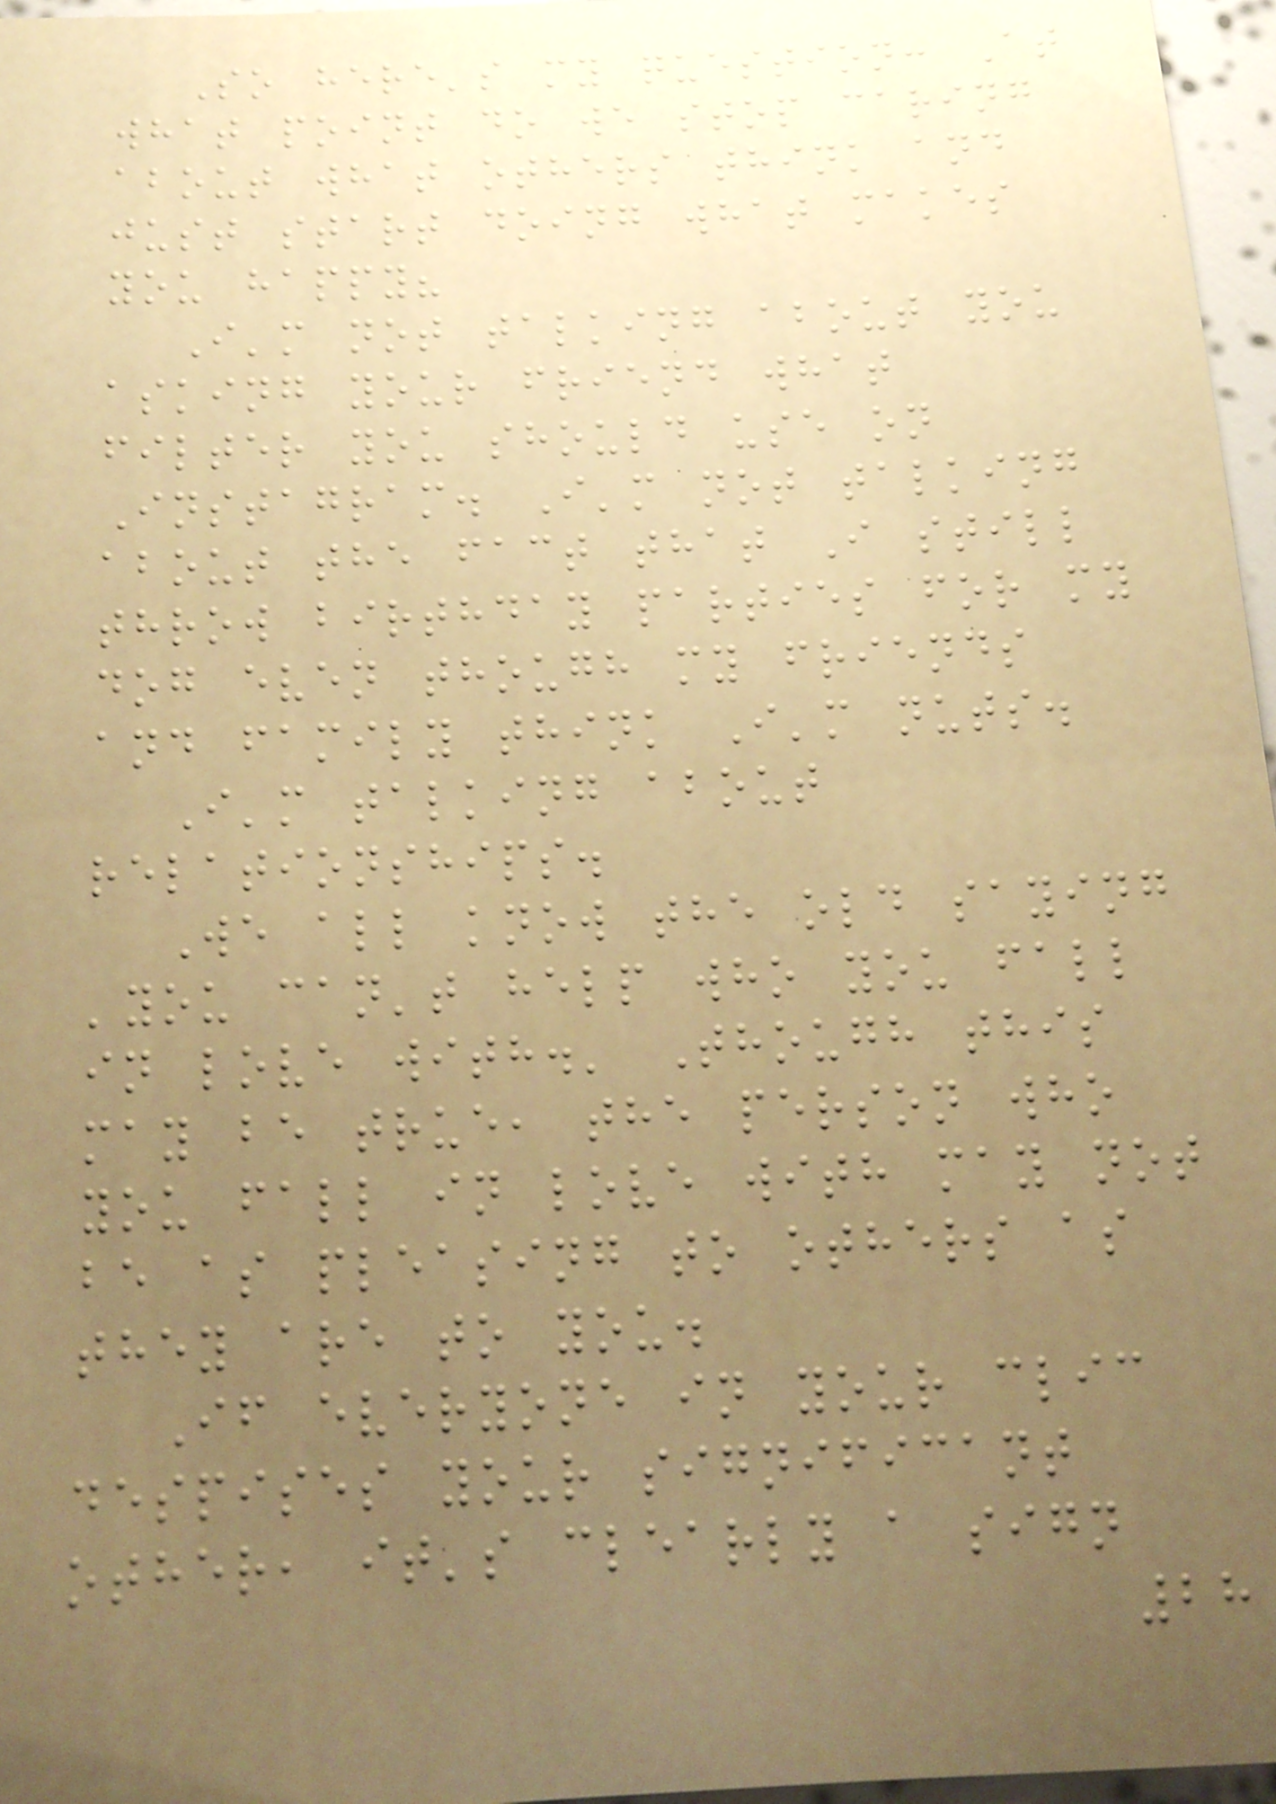So here's my question: At
what point do we stop caring
about what others think and
just start doing what makes
you happy?
I'm not talking about you
asking your friend what
filter you should use on
Instagram. I'm not talking
about the fact that I still
throw birthday parties for my
dog even though my friends
and family think I'm nuts.
I'm talking about
relationships.
We all know the old saying
'you can't help who you fall
in love with.' Though this
may be true, the person who
you fall in love with may not
be as pleasing to others as
they are to you.
If everyone in your clic
despises your significant
other, it's clearly a sign
28
